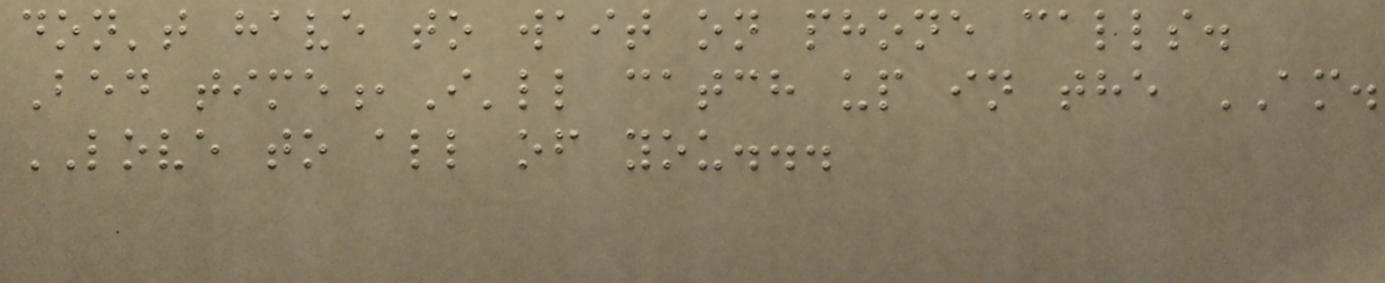don't have to wait on phone calls.
Bed time,I'll catch up in the AM.
LOVE to all of you...
